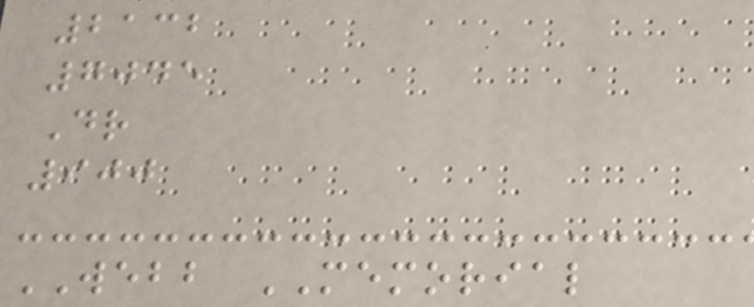2132
7045
Dr
900
WEBB MEMORIAL
